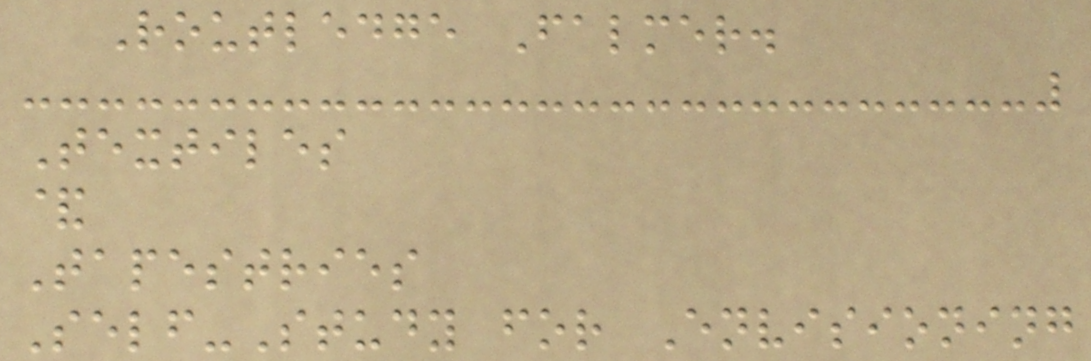Routledge Falmer.
Textiles
&
Tapestries
Self-Study for Envisioning
